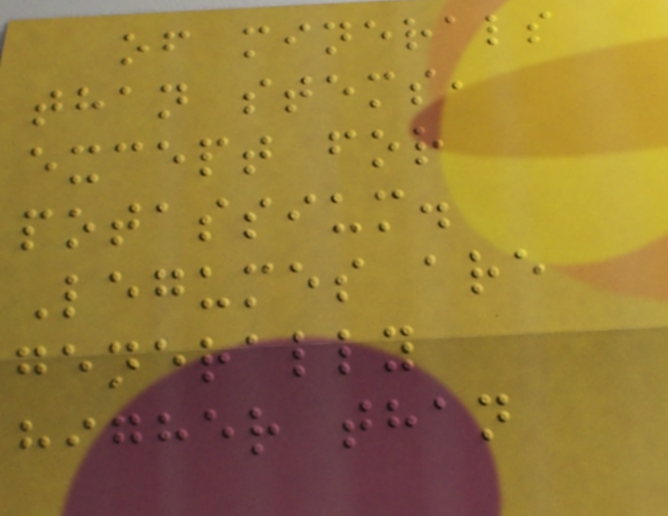of minerals
than stems,
except for
potassium.
Legumes are
generally
higher than
